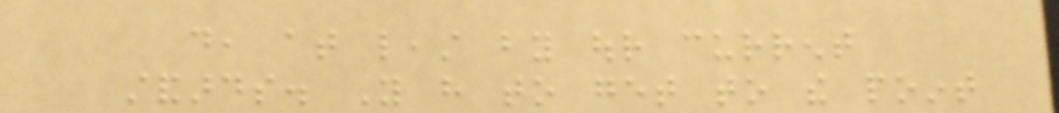do, at least by our current
standards. You have to get to the point
